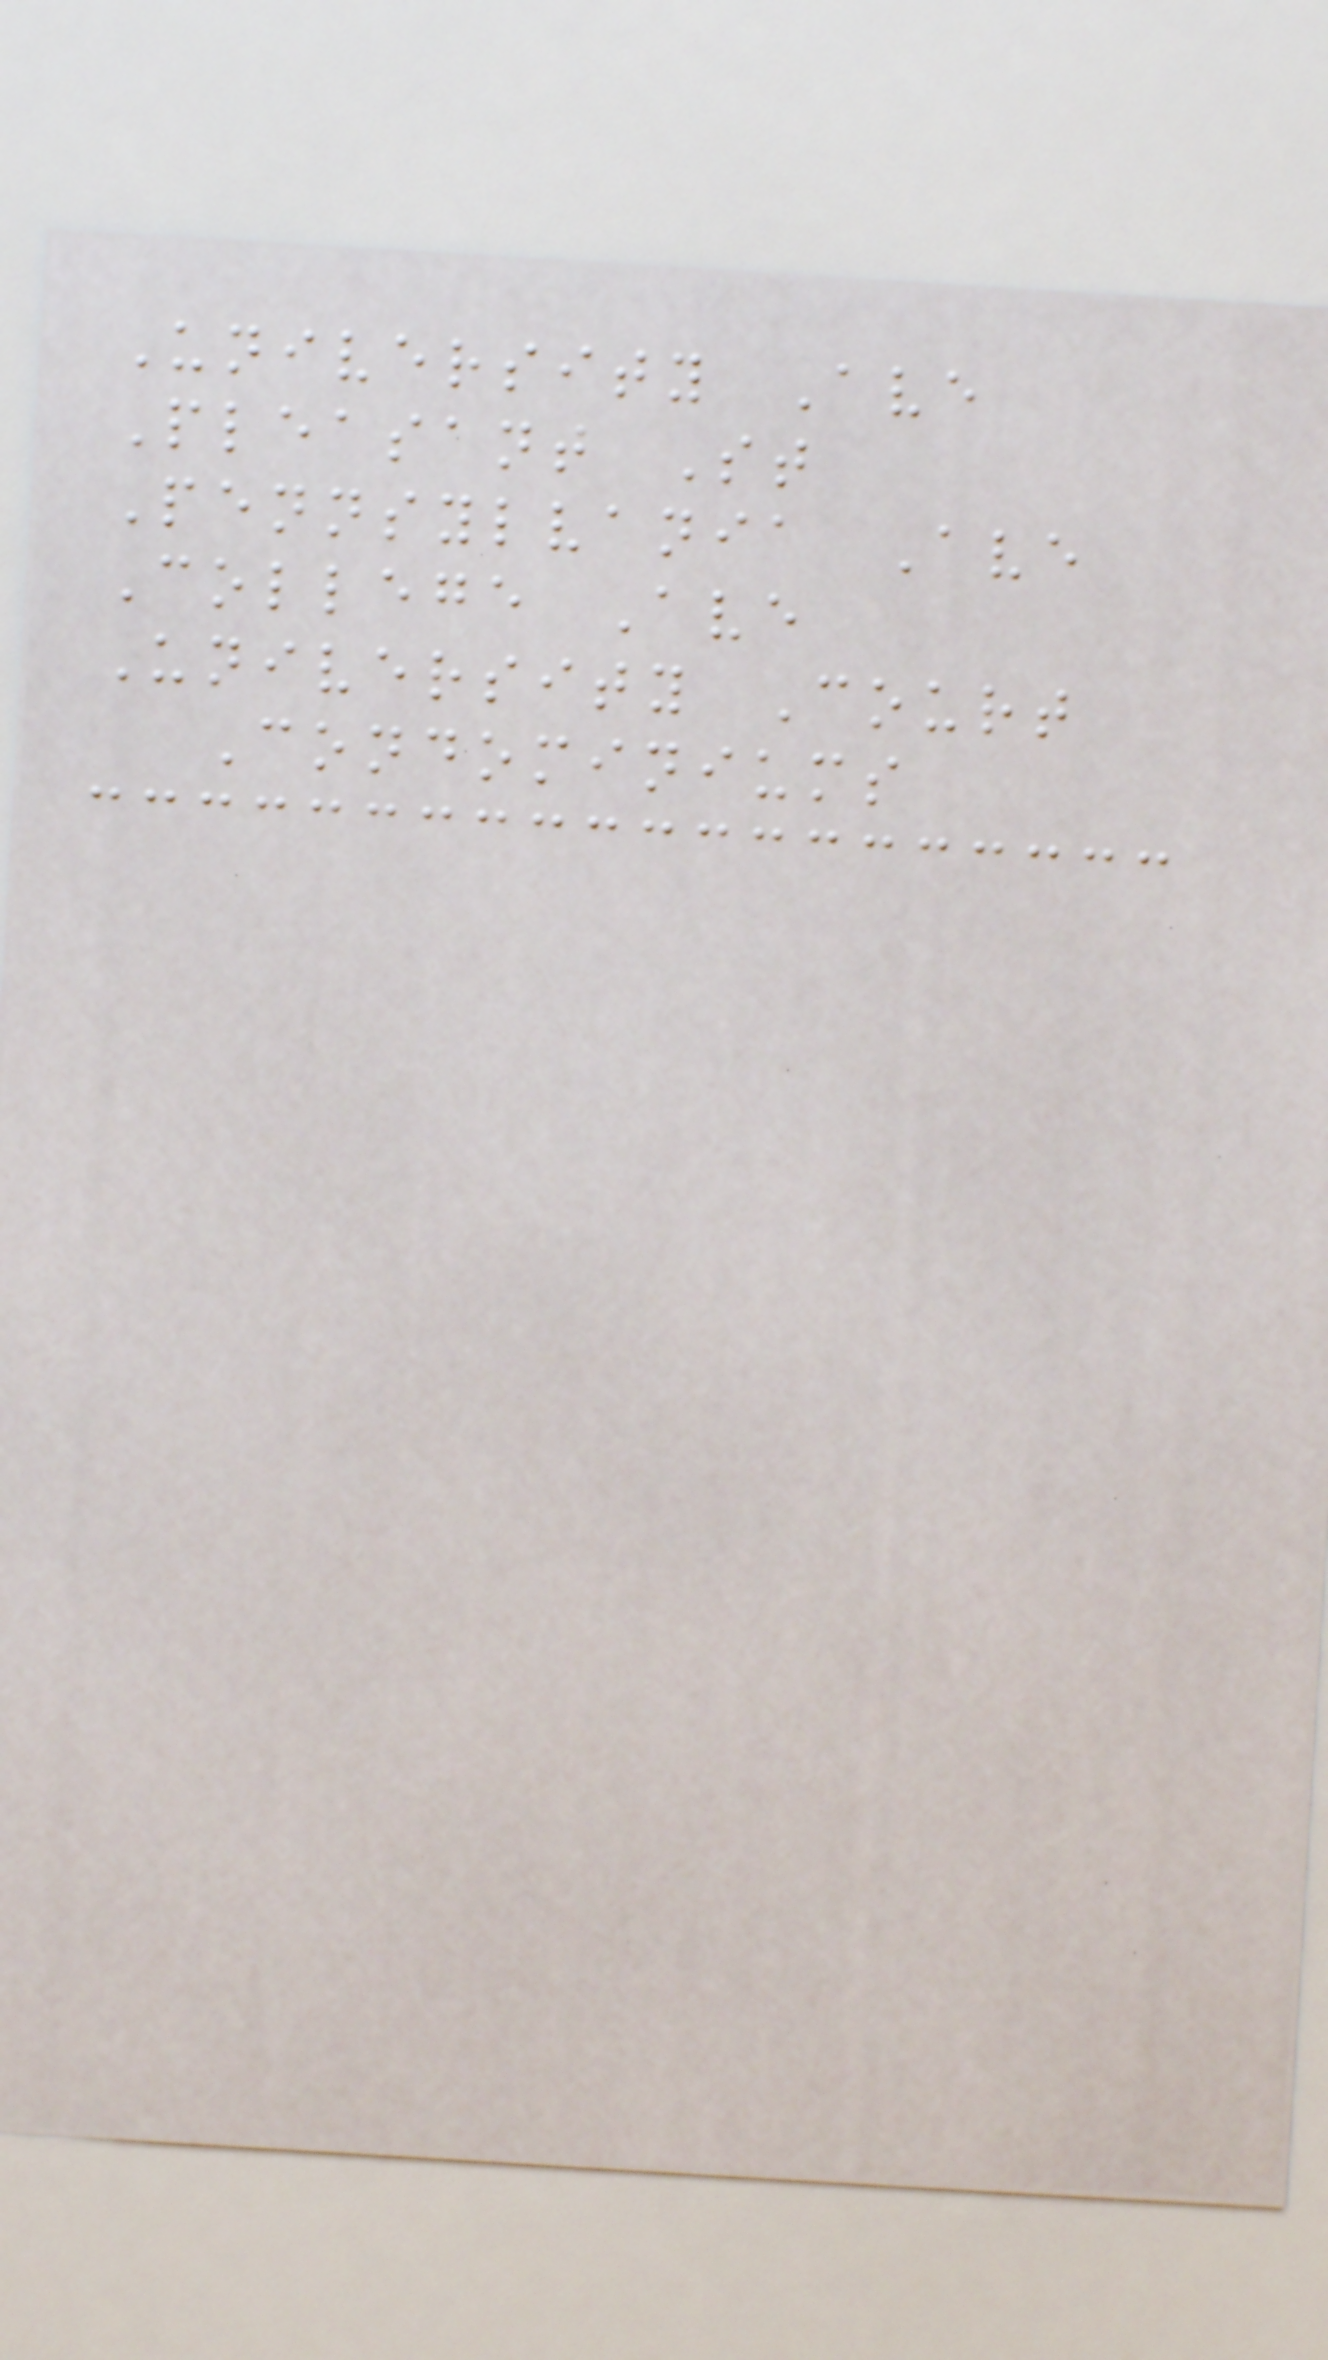University Ave
Pleasant St
Pennsylvania Ave
College Ave
University Court
Condominiums
